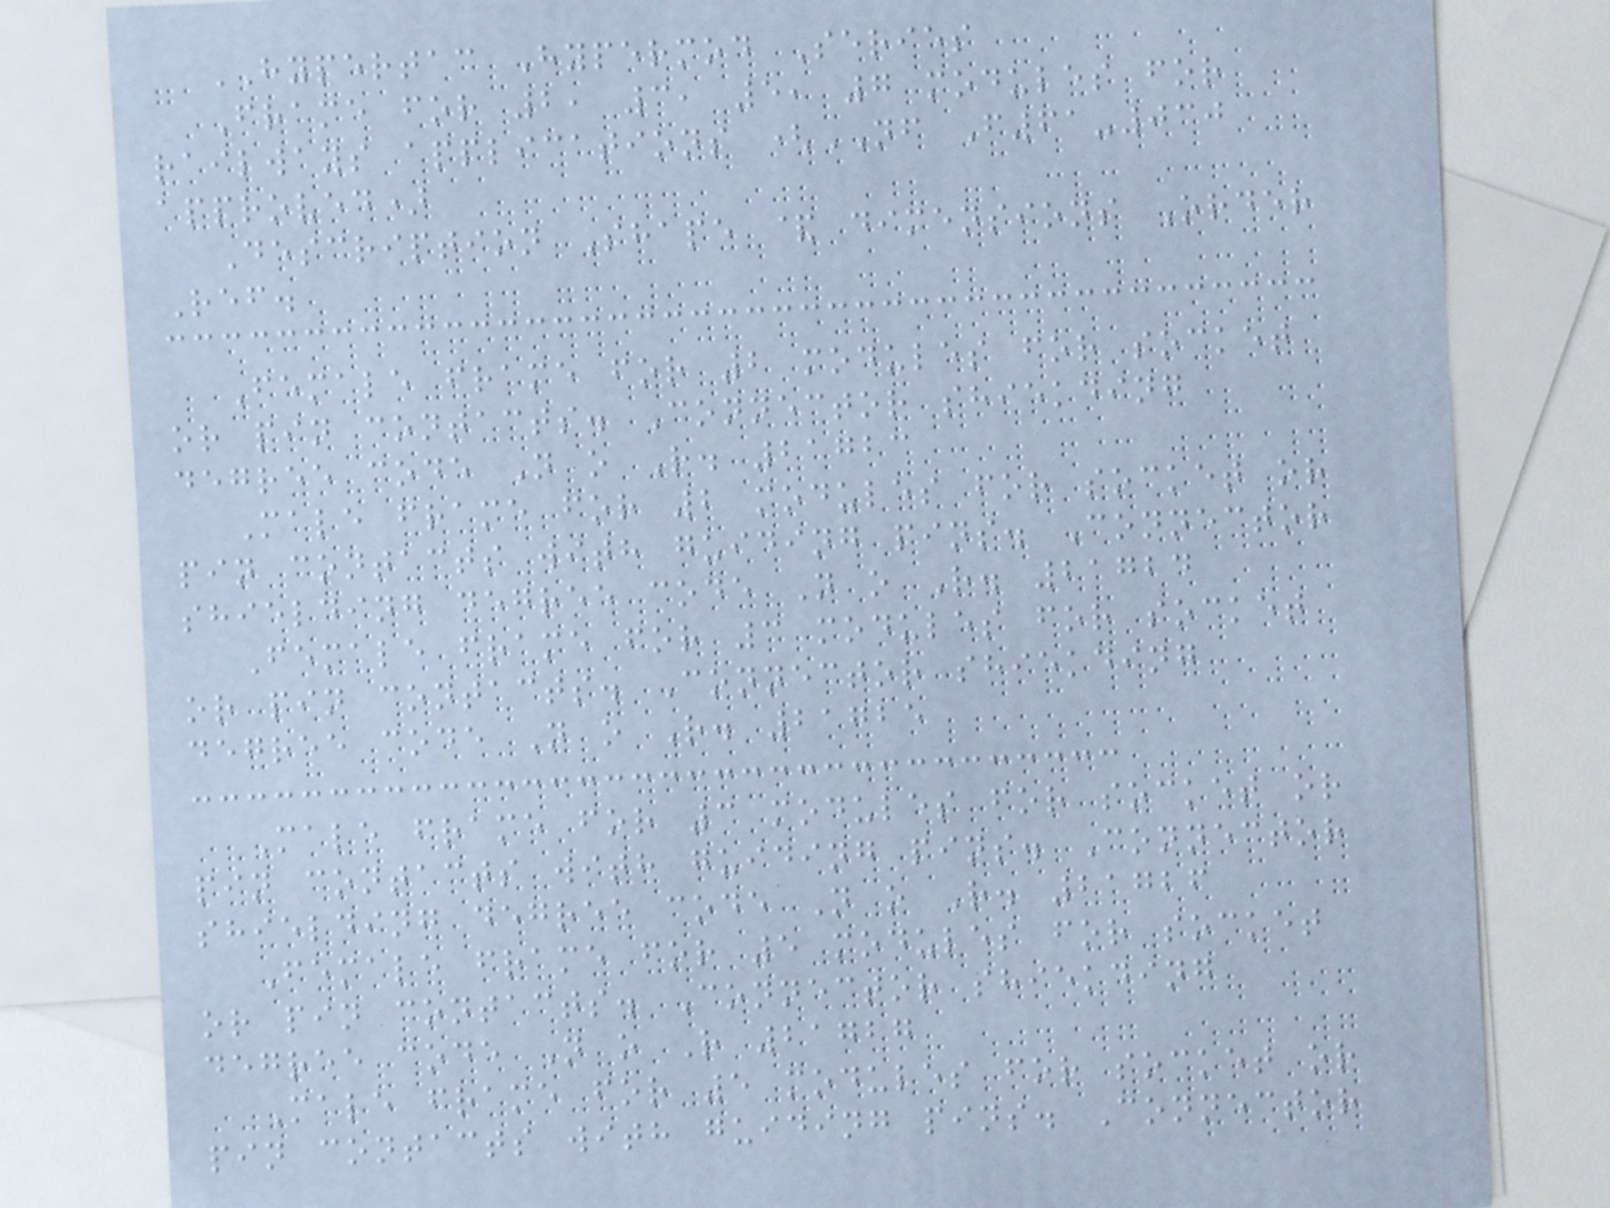HYPERTAC Hypermod Series
Frame for 2, 3, 5, 7 modules for
railways applications (NF F61-030
approved)
Description Shape & dimensions Order
Ref.
Female frame for 2 modules for socket
or pin contacts. Connector shiekding
degree code N o R. 21723
Male frame for 2 modules for socket or
pin contacts with guiding pins. Connector
shielding degree code N o R. 21724
Female frame for 3 modules for socket
or pin contacts. Connector shiekding
degree code N o R. 21725
Male frame for 3 modules for socket or
pin contacts with guiding pins. Connector
shielding degree code N o R. 21726
Female frame for 5 modules for socket
or pin contacts. Connector shiekding
degree code N o R 21727
Male frame for 5 modules for socket or
pin contacts with guiding pins. Connector
